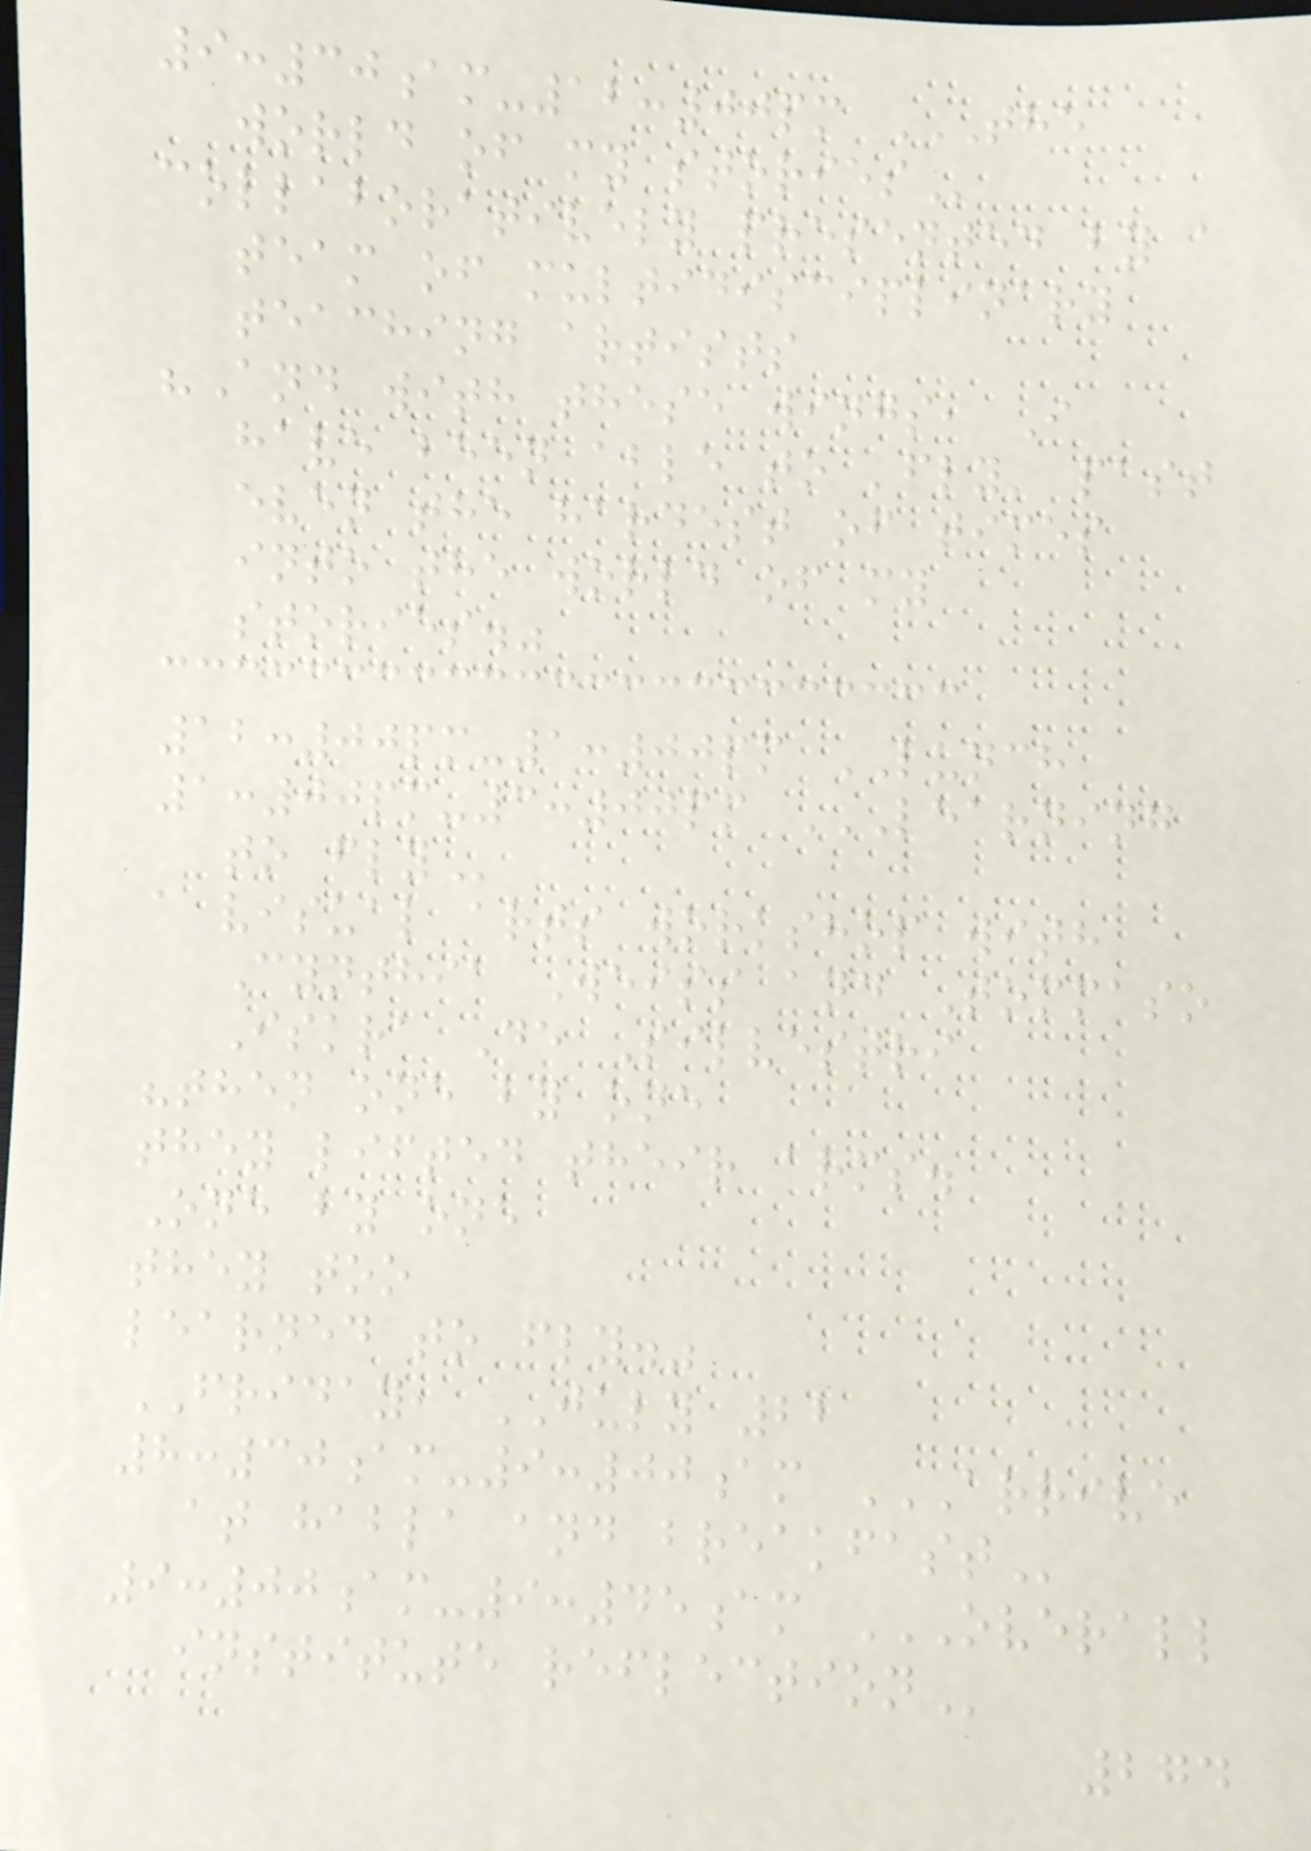9:30am-12:00pm THE
WORLD OF MY STORIES
collaboratively presented by a
team of multidisciplinary
teaching artists
"And with these wings, I
have been able to 'fly' past
even the hardest of times
into the world of my
stories."
12:00pm-1:00pm LUNCH
1:00pm-3:00pm LEARNING
TO FLY
a visual arts workshop with
Cynthia Weiss and Tommaso
Iskra De Silvestri
"then one by one
they lifted their arms.
One by one
they too
learned to fly."
FRIDAY, JULY 22
8:30am-9:00am ARRIVE
AT HABLA AND BREAKFAST
9:00am-9:45am OVERALL
INSTITUTE REFLECTION
274
